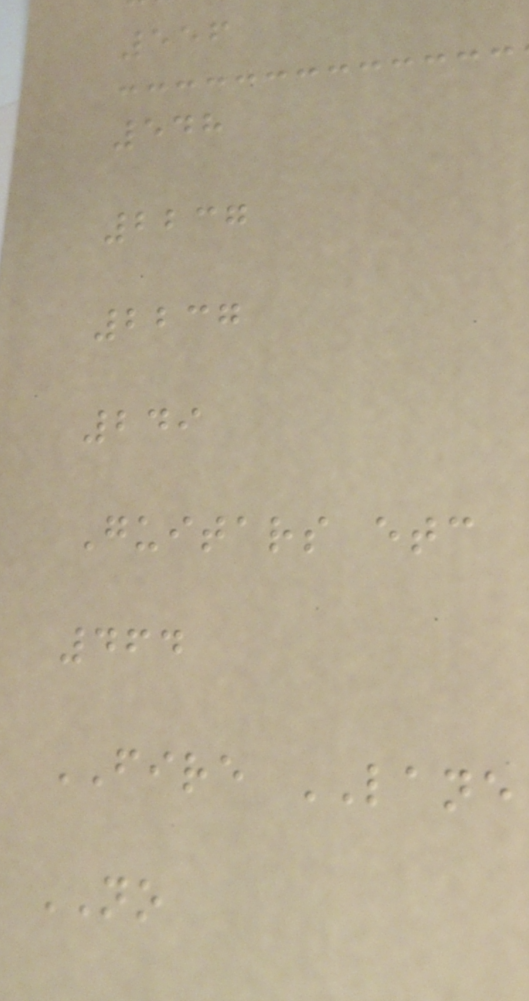556
548
2237
2237
249
Guitars etc
464
FIRE LANE
NO
